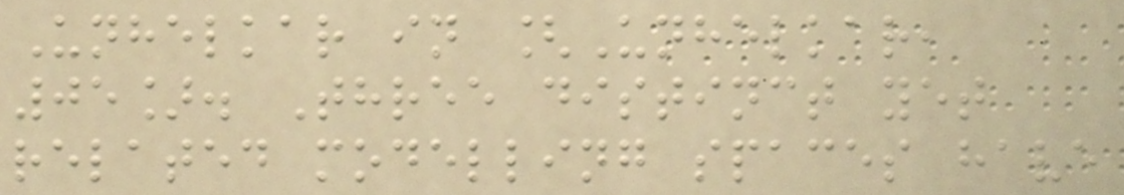Unhelkar in [Unhelkar,
05]. Three distinct yet
related modelling spaces have
